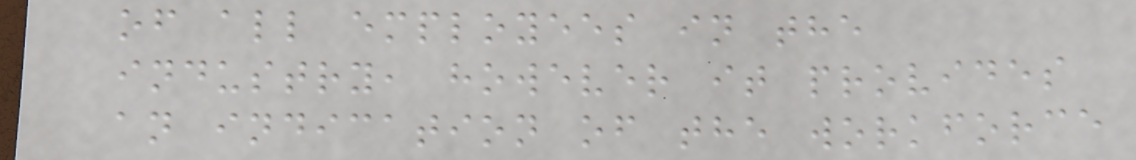of all employees in the
industry, however it provides
an indication of the workforce
